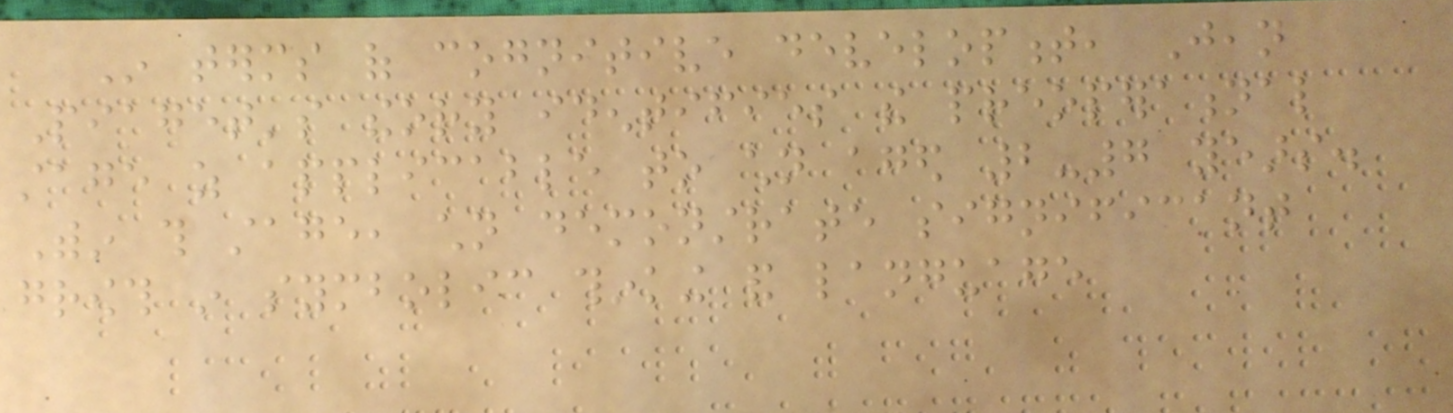In terms of cognitive development, Jean
Piaget's theory identifies the preoperational
stage as applicable to children aged 2-7 years.
Within this stage, children demonstrate significant
growth in symbolic thinking and language
